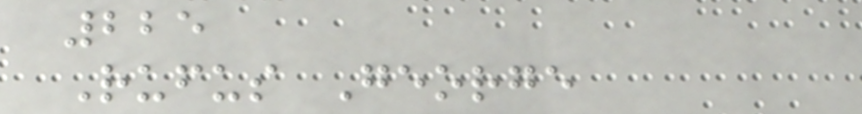225
Rufus George
